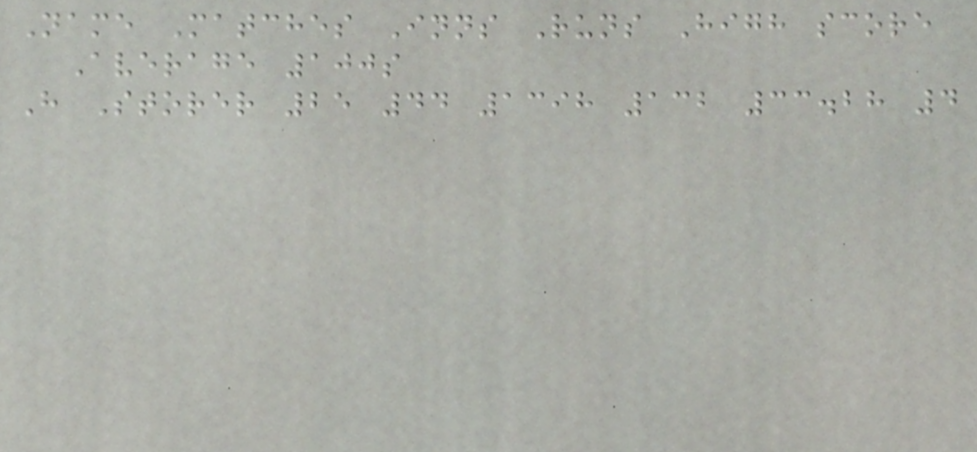Name Matches Inns Runs High score
Average 100s
H Storer 25 44 1398 132 33.28 4
